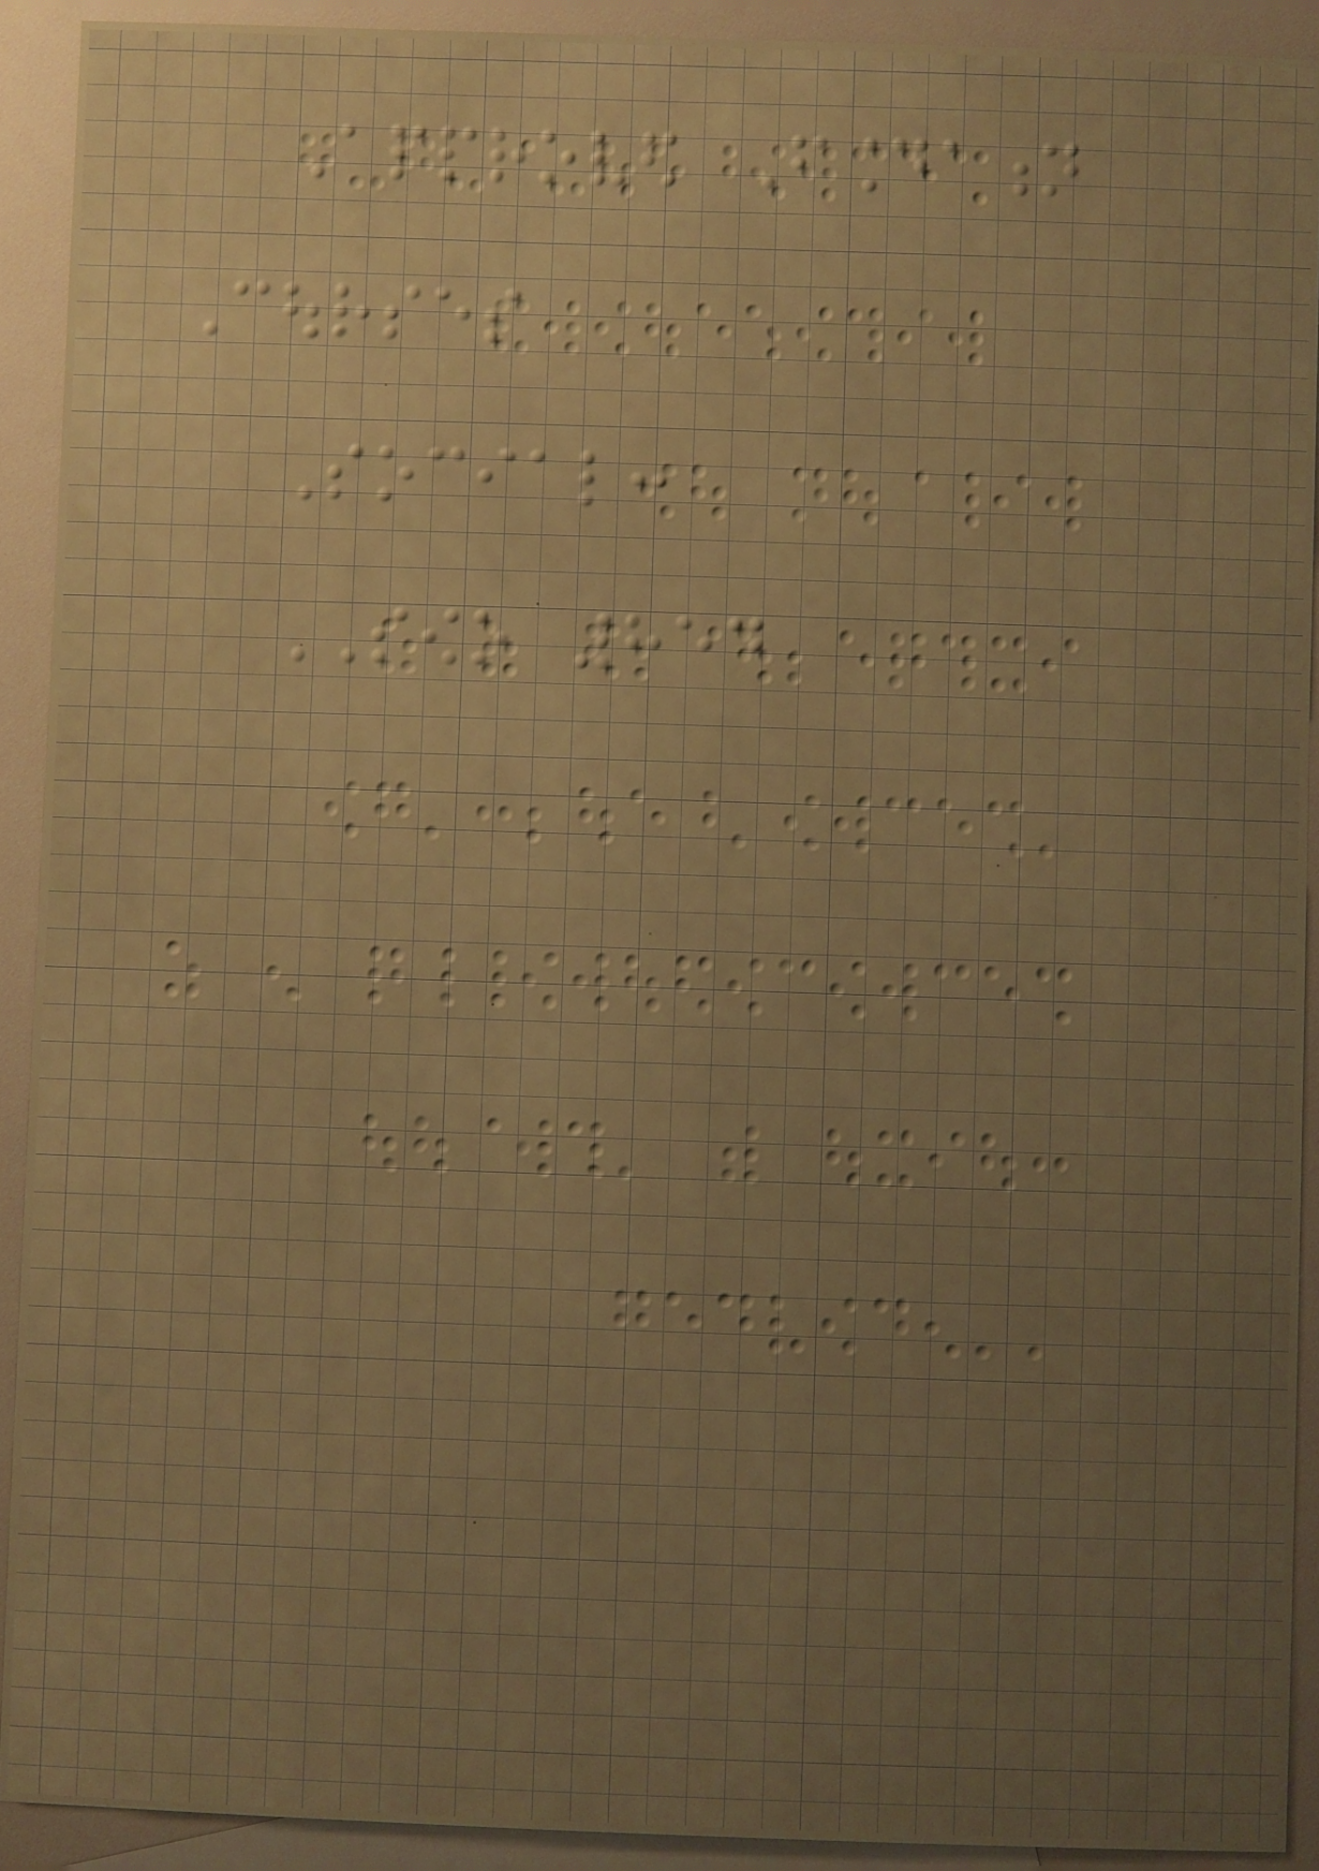Approved Foundation
Courses
Social:
SOWO 854
